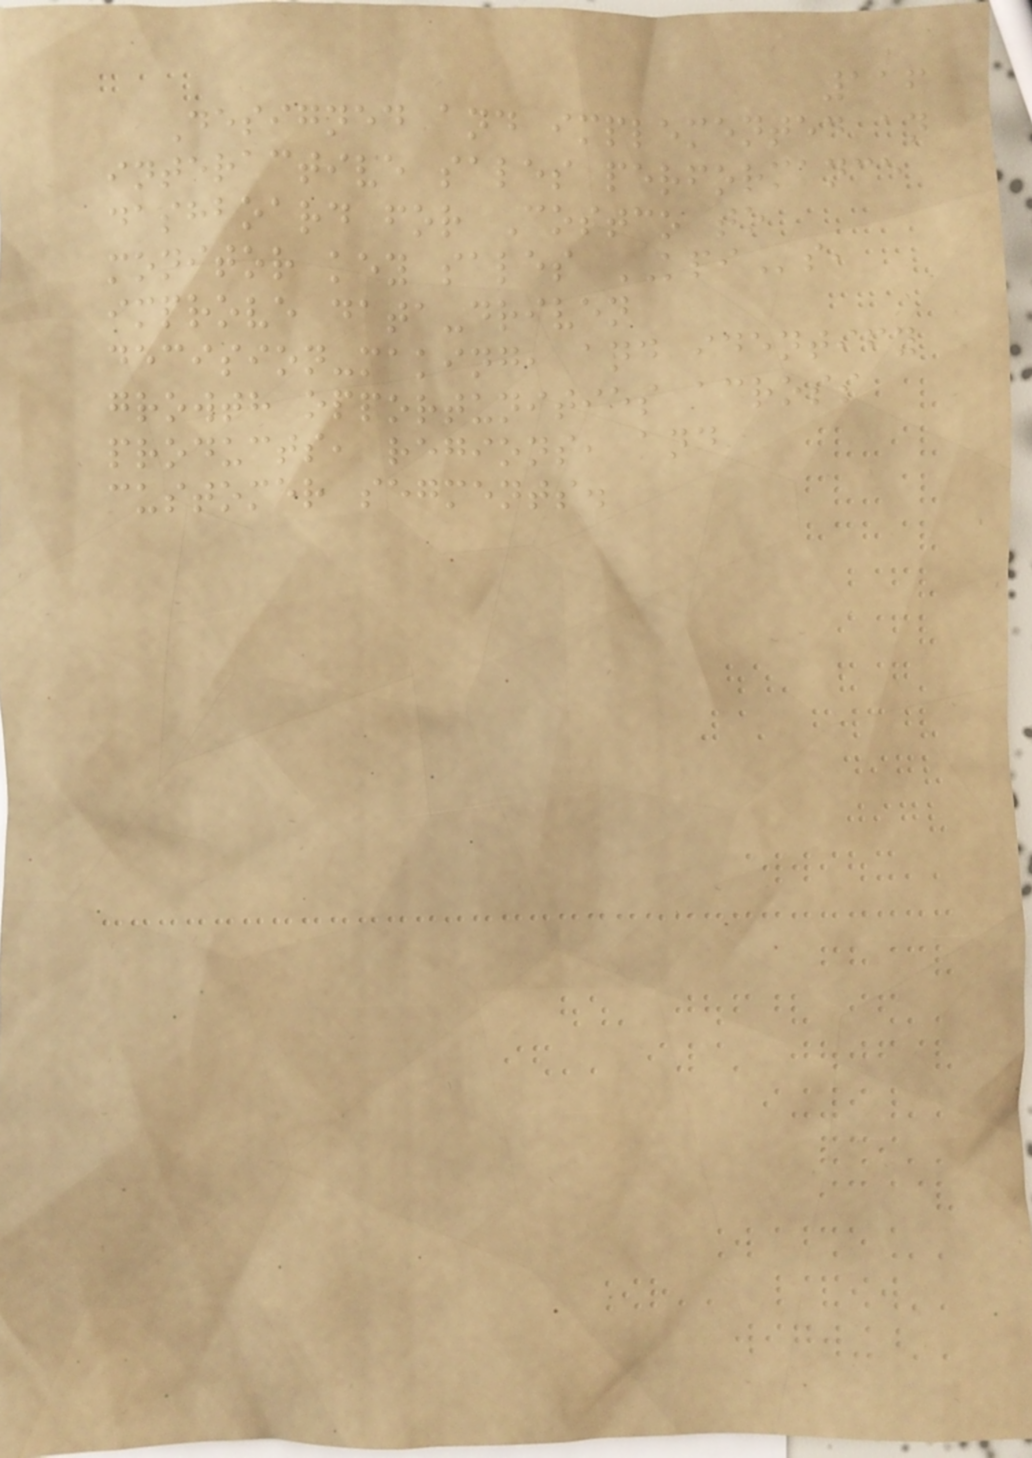116
Designed and implemented an
interactive sales performance
dashboard for Costco to
monitor key sales KPIs,
improve data-driven
decision-making, and identify
growth opportunities across
products, regions, and
customer segments.
